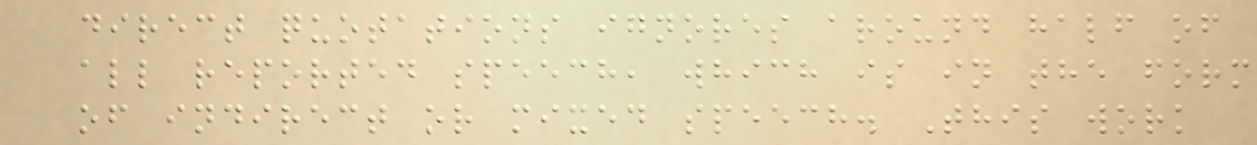direct quotations ignores around half of
all reported speech, which is in the form
of indirect or mixed speech. This work
